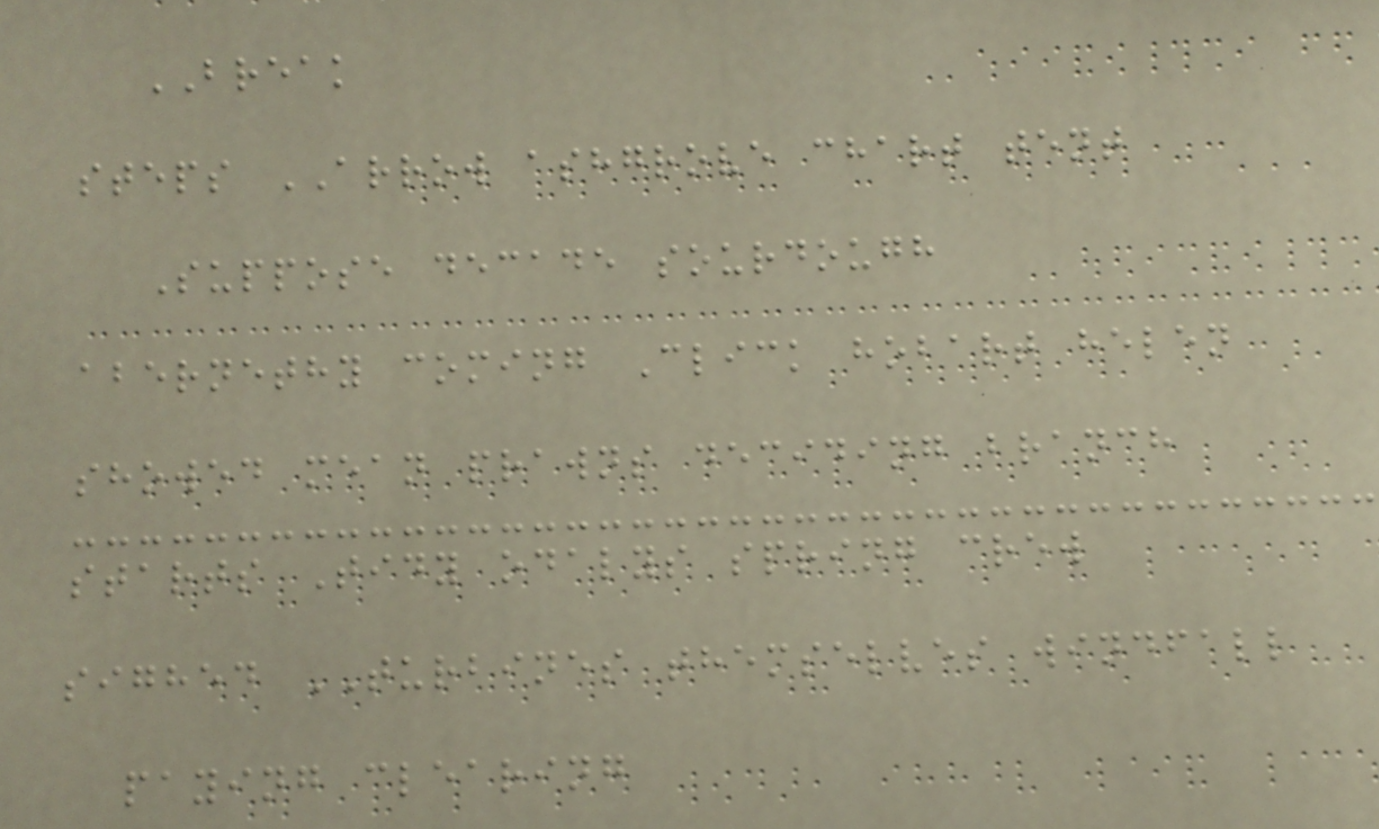BREAK
steps ARROW ashgrove chart tent
Suppose decade sourdough
abernethy coming Click hobart helen
showed mean prawns deciding branch
starts Tidy odalys spring crew
sighed TURBINES themselves windfall
paying clearing
